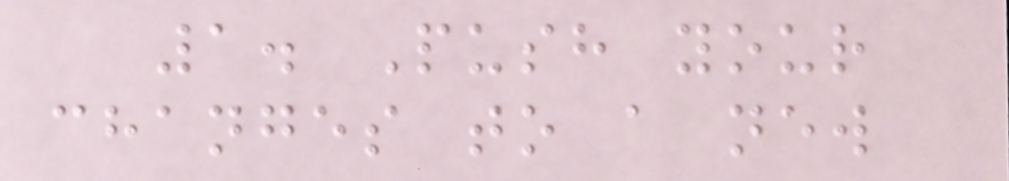1. Push your
changes to a new
